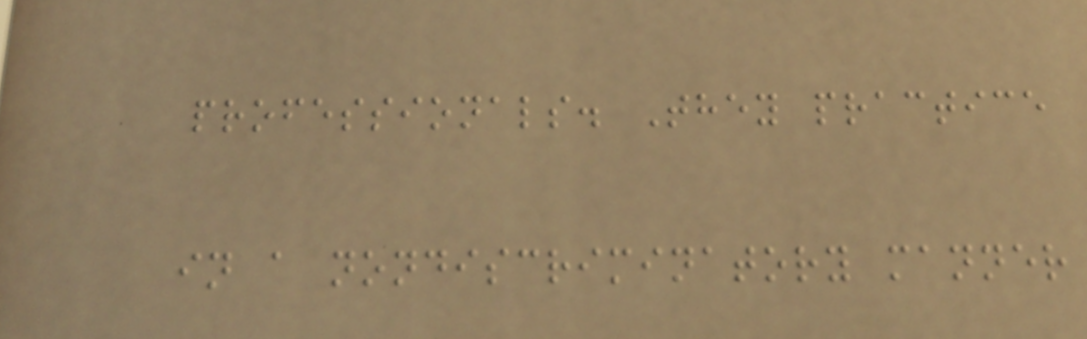professionals. They practice
in a nondiscriminatory manner
